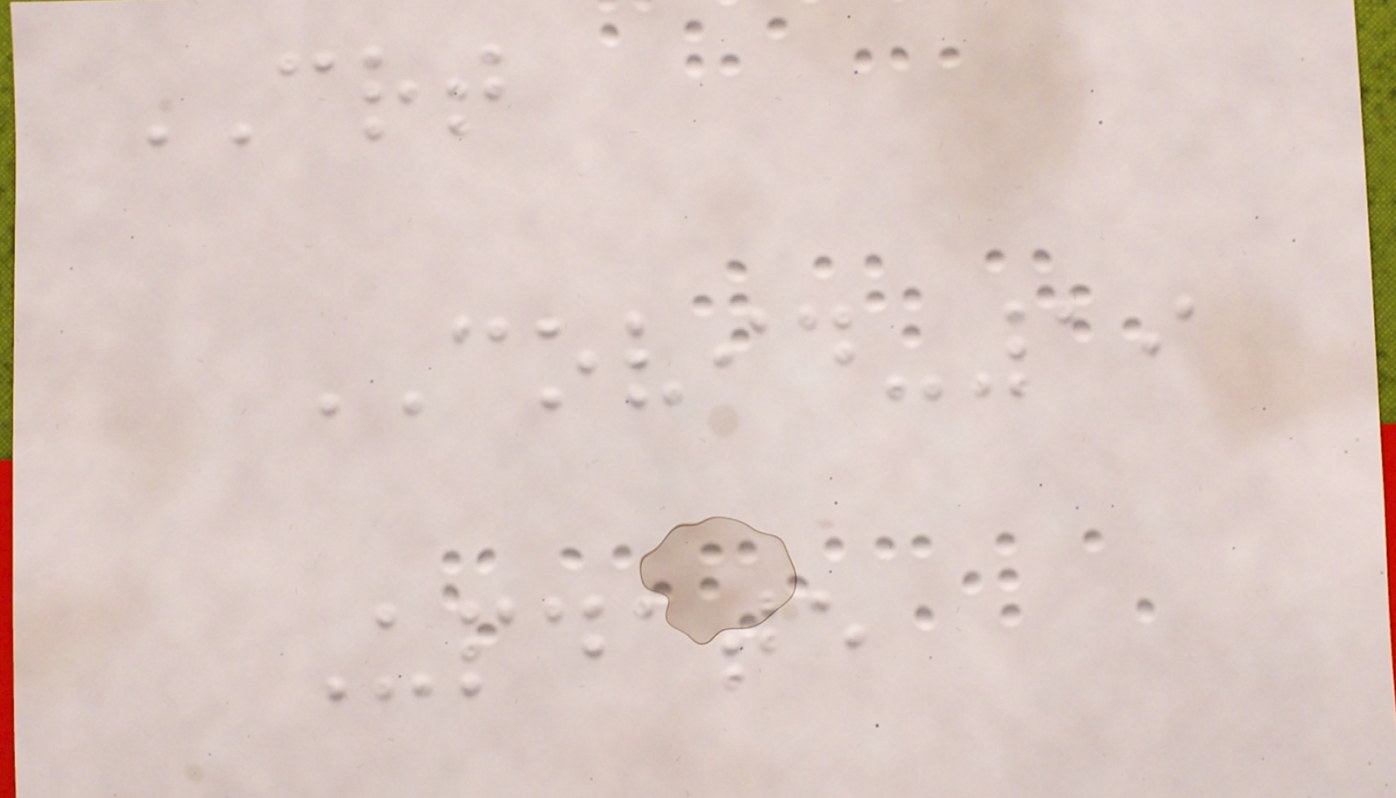CRT
COVID-19
Update
